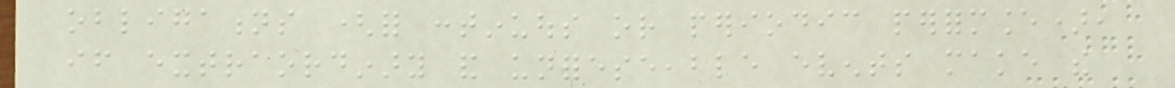obligations (for continuous or periodic performance),
if extraordinary and unforeseeable events make the
